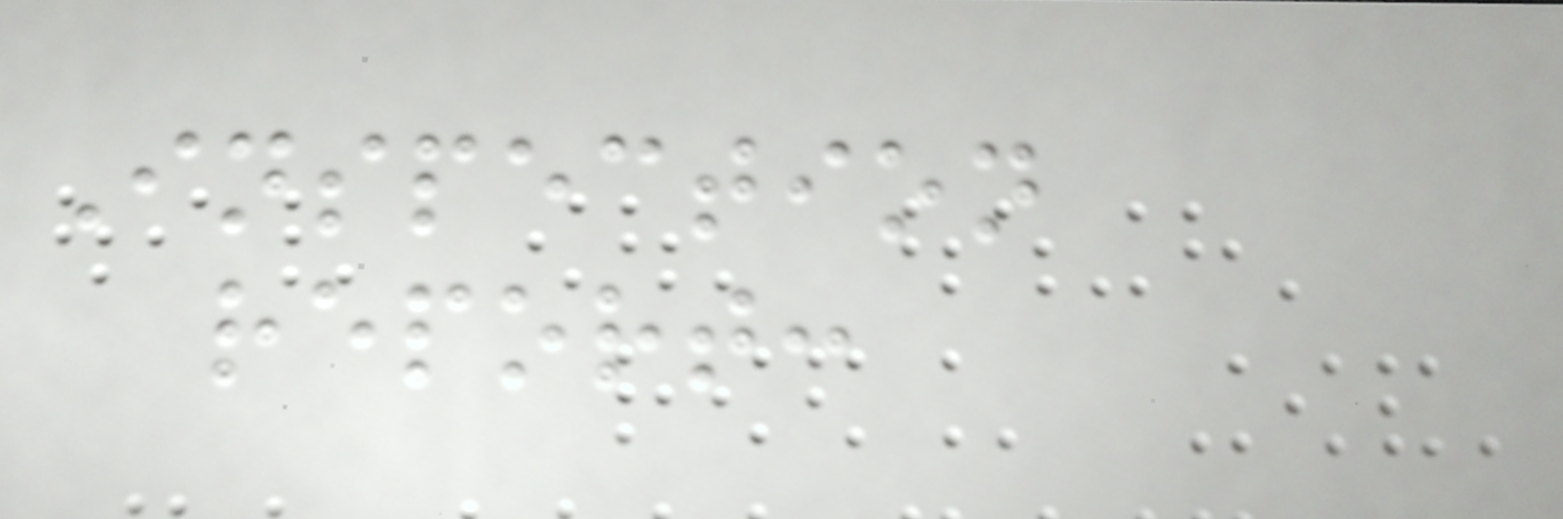Inspection
report:
